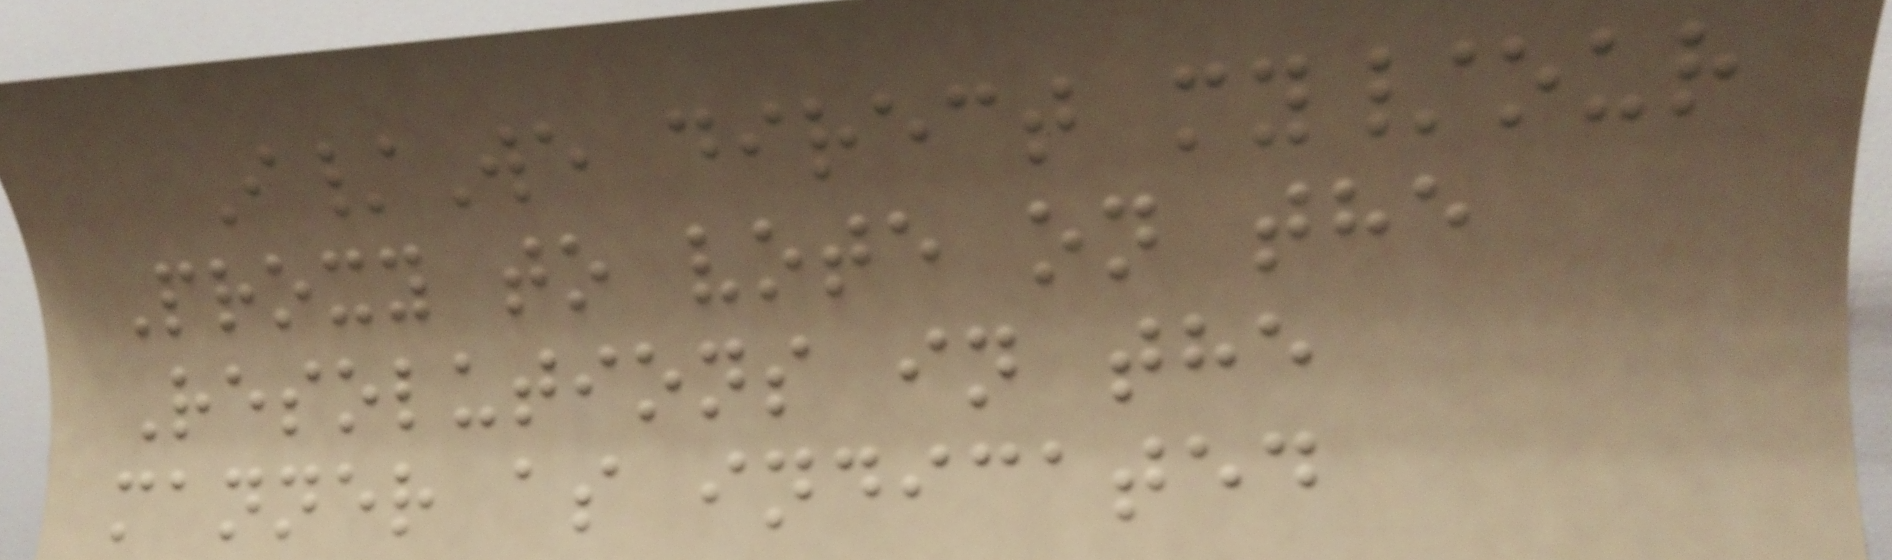I/We direct my/our
Proxy to vote on the
Resolutions in the
manner as indicated
